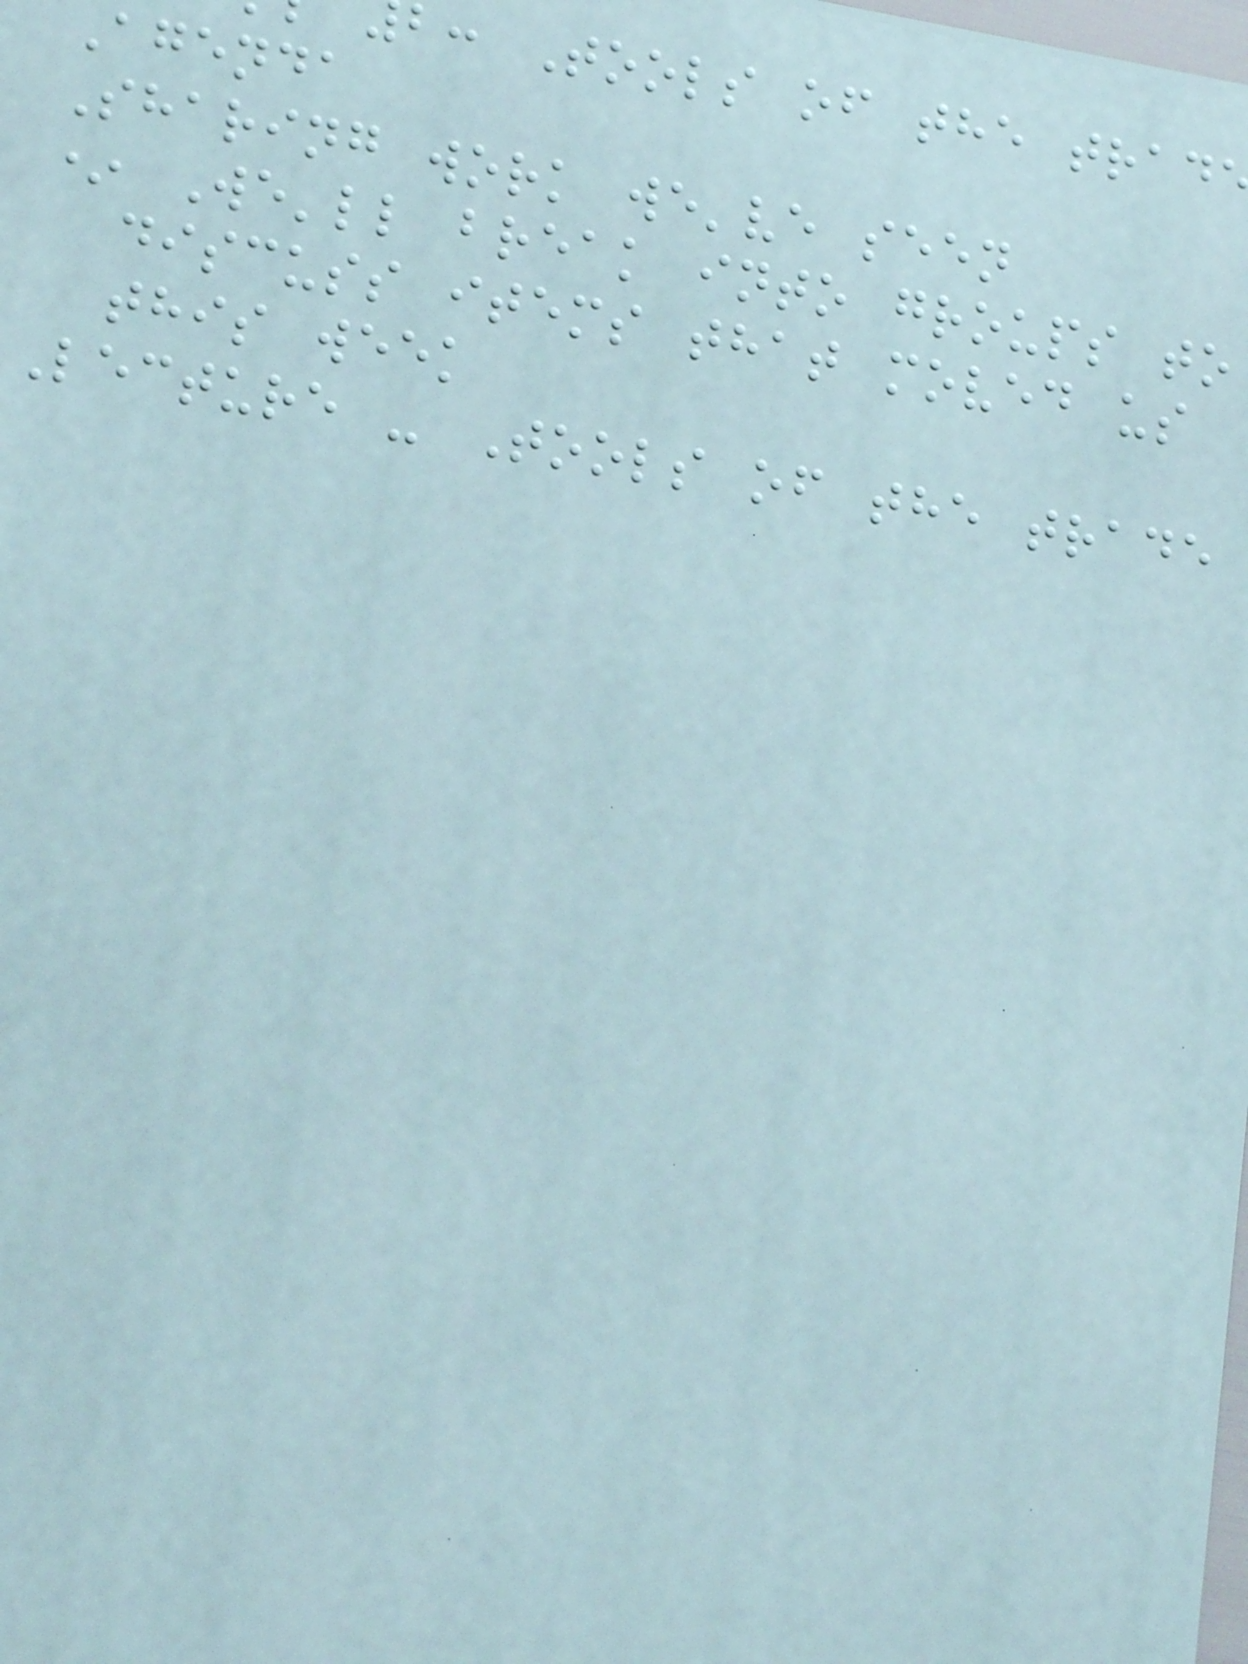b: Tools of the trad
Agenda
Sharing work we've seen
* We'll break into groups to
discuss items that moved us
this week
Lecture - Tools of the trade
